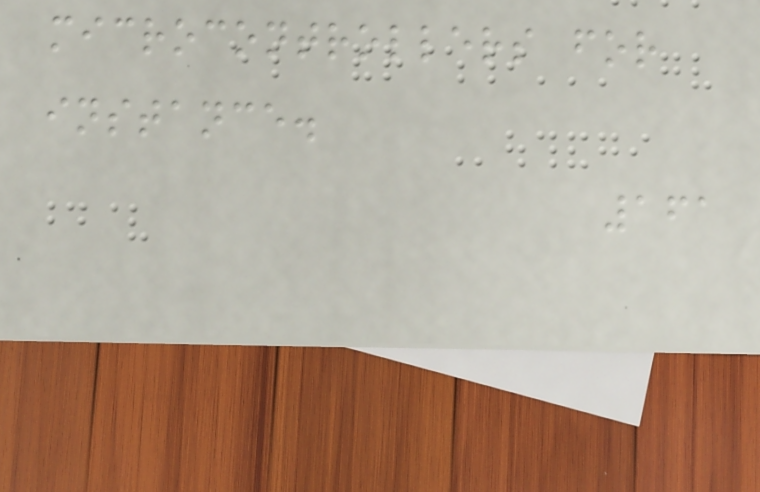microcontrollers for
instance.
161
